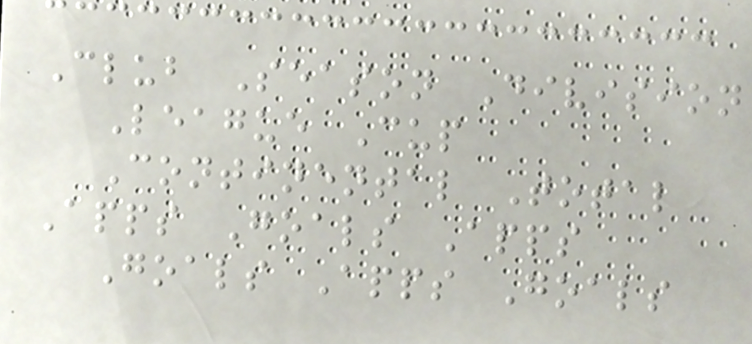Club Season Division
League Cup
Continental Total
Apps Goals Apps
Goals Apps Goals
